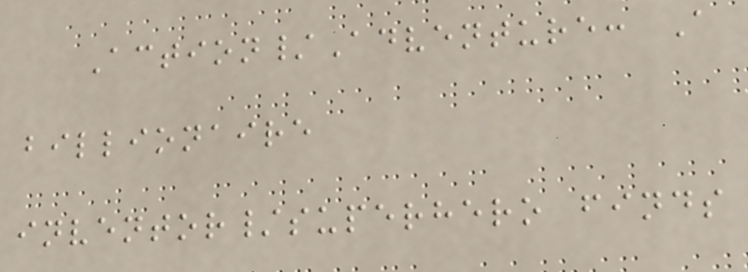Action/Adventure: A
billionaire
inventor/superhero finds
